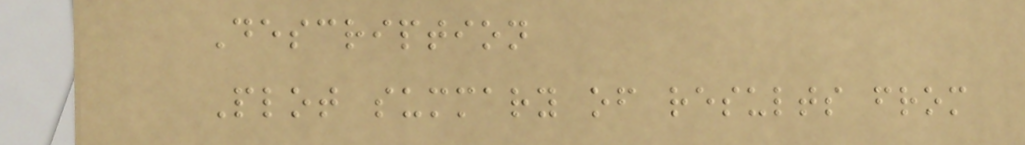Description
Plot summary of results from
